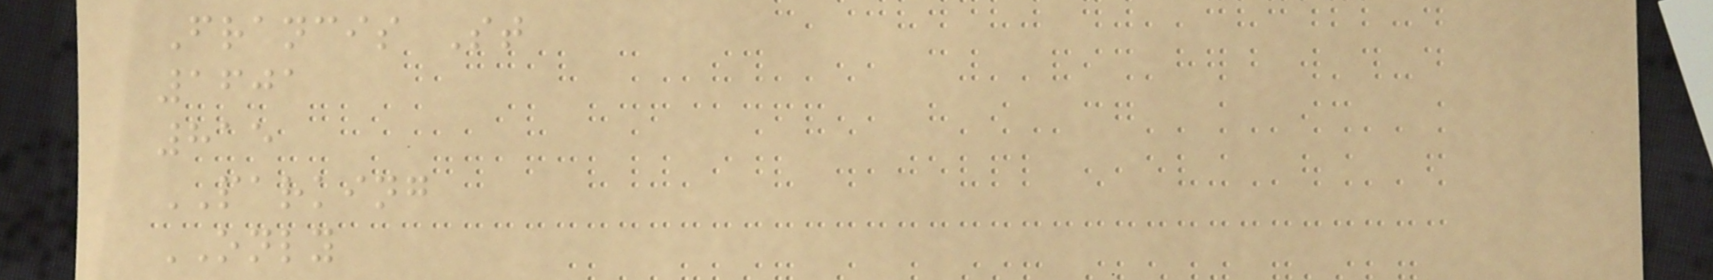Francis St
1601
815
PARKING
ONLY
